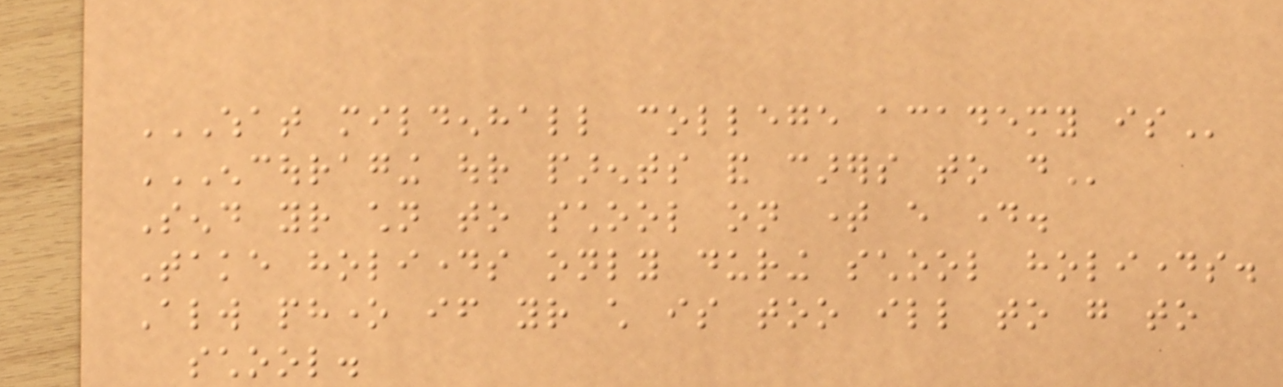WHAT MILDENHALL COLLEGE ACADEMY IS
ENCOURAGING OUR PARENTS AND CARERS TO DO
Send your children to school on time every day.
Take holidays only during school holidays.
Always phone if your child is too ill to go to
school.
